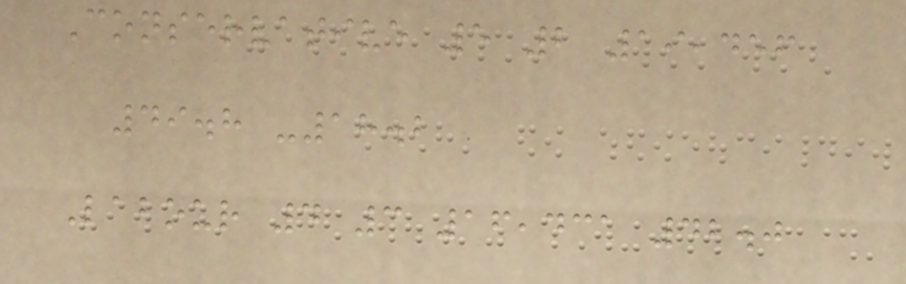Conservative 5 2 19,456
49.8 -18.2
Labour 4 3 16,431 42.0
